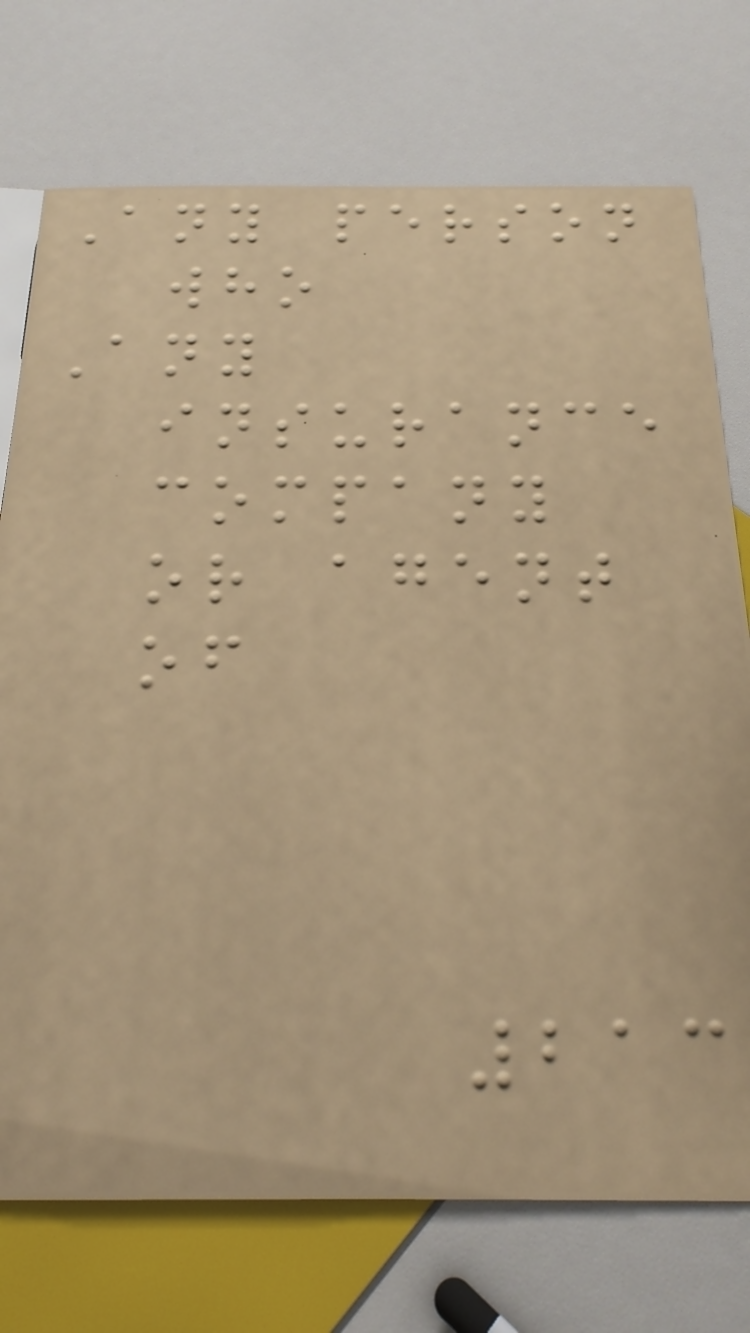Any person
who
Any
insurance
company
or agent
of
213
